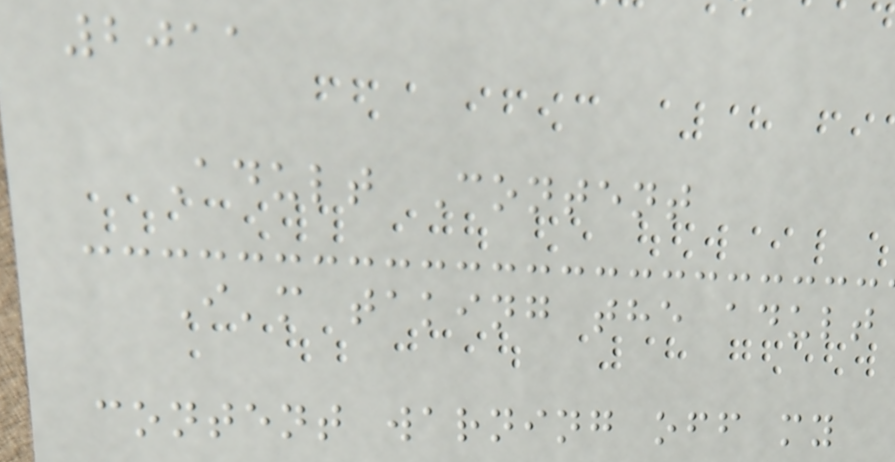2011
Adult Content
I'm taking the adult
content warning off my
